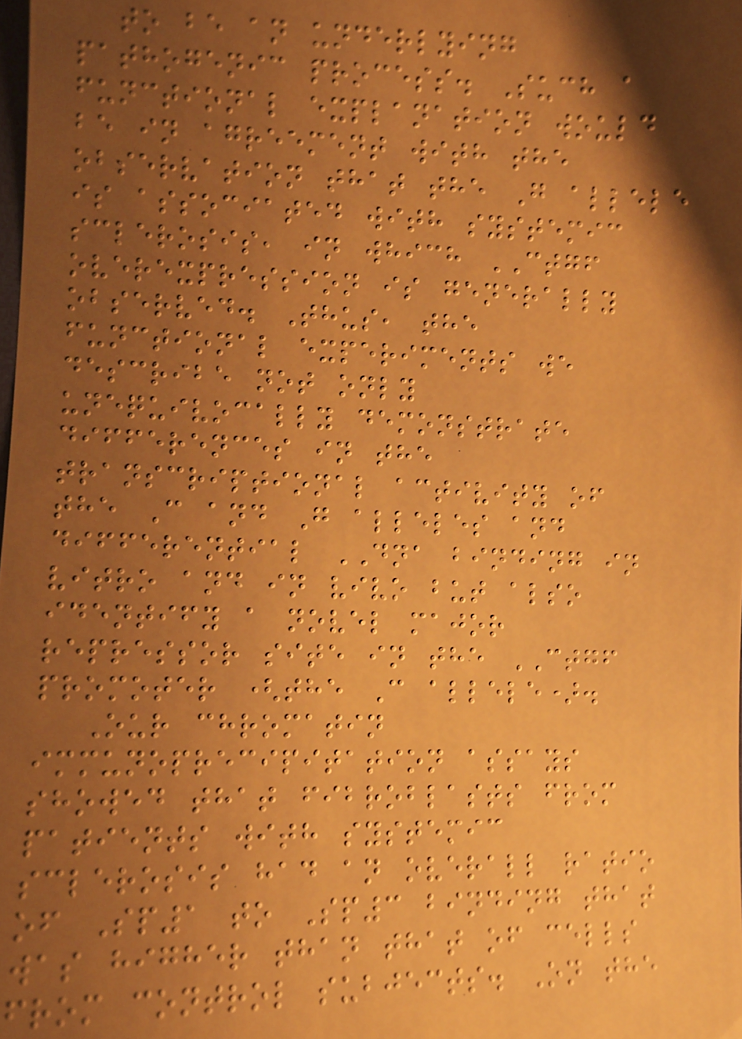to be an underlying
pathogenic process. Such a
functional explanation would
be in agreement with the
observation that the G allele
is associated with systemic
sclerosis, in which CTGF
overexpression is generally
observed. Thus, the
functional experiments we
describe not only
unequivocally demonstrate
differences in the
transcriptional activity of
the C and G alleles and
differential DNA binding in
vitro and in vivo but also
identify a novel major
repressor site in the CTGF
promoter (the C allele).
Our chromatin
immunoprecipitation assays
showed that fibroblasts from
patients with systemic
sclerosis had an overall ratio
of Sp1 to Sp3 binding that
was higher than that of cells
from control subjects. On the
